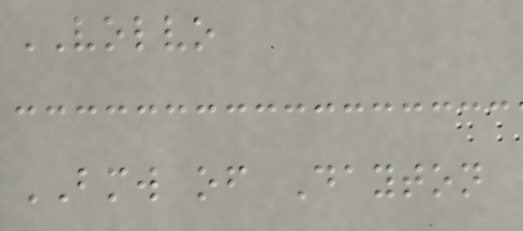VOLVO
BMW of Dayton
